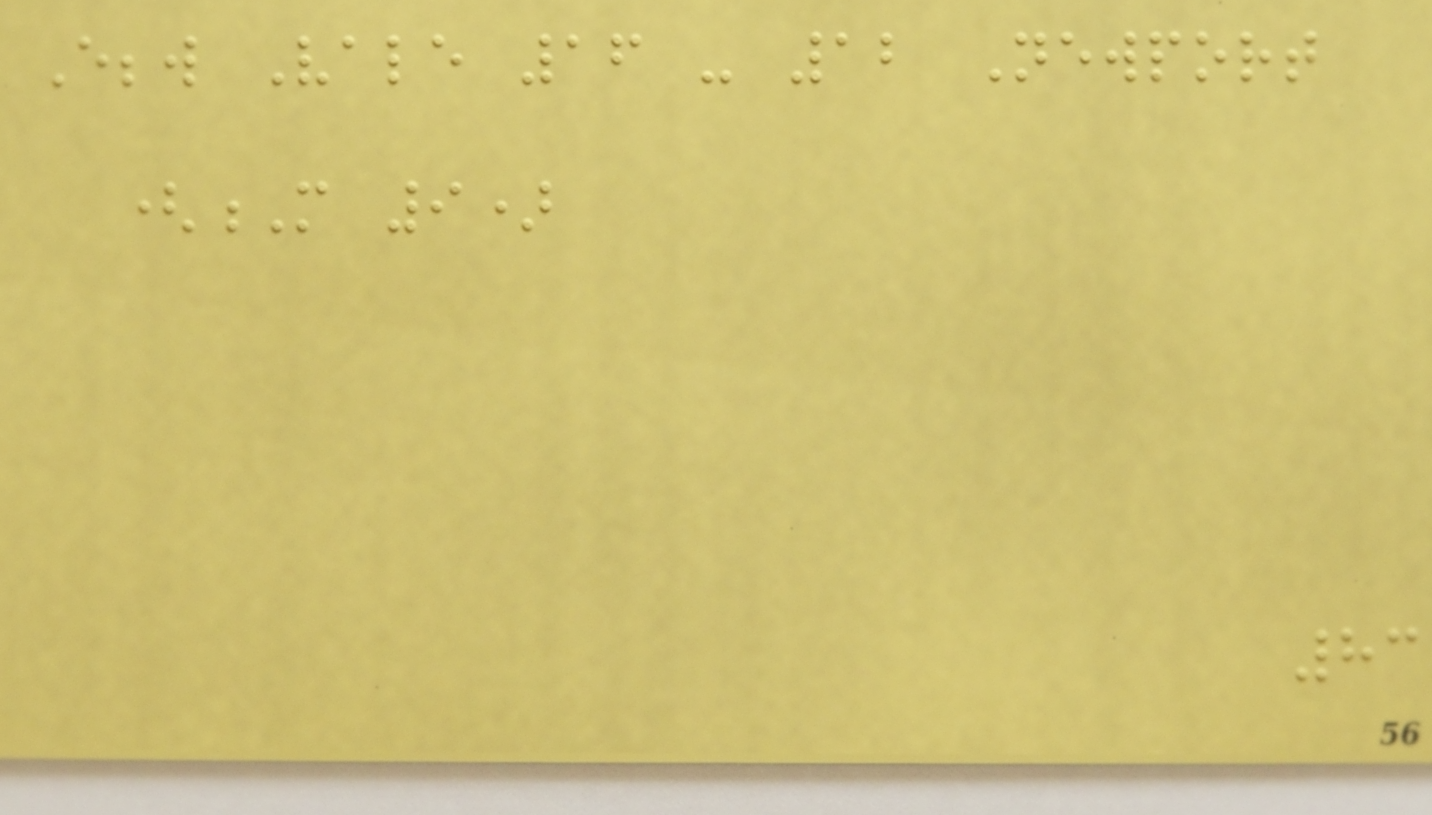Ebbw Vale 16 - 12 Newport
(M 9)
83
